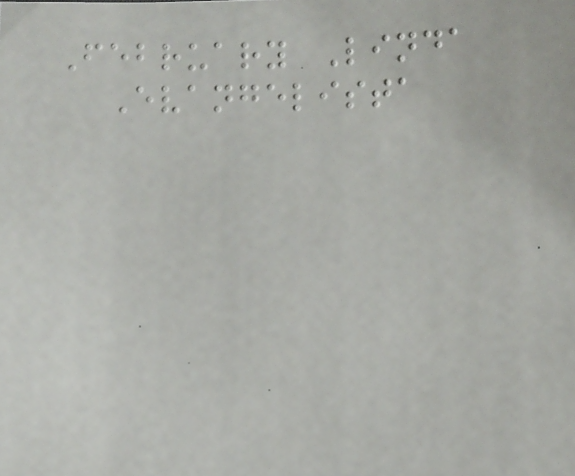February Linda
Evangelista
